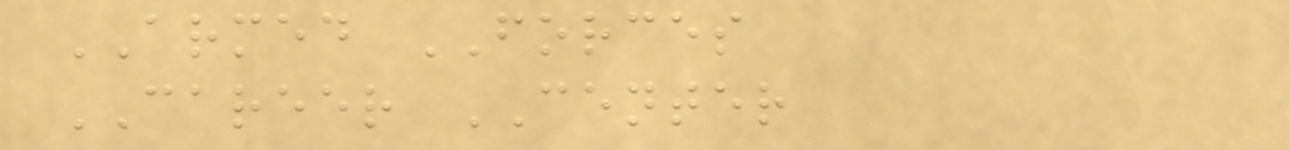ARMED FORCES
CAREER CENTER
